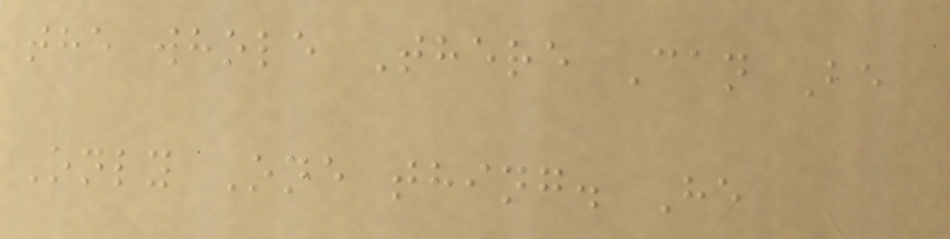the whole There Can Be
Only One thing. He
